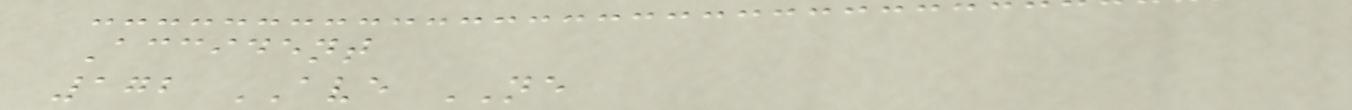Accident
172 AVE NE
